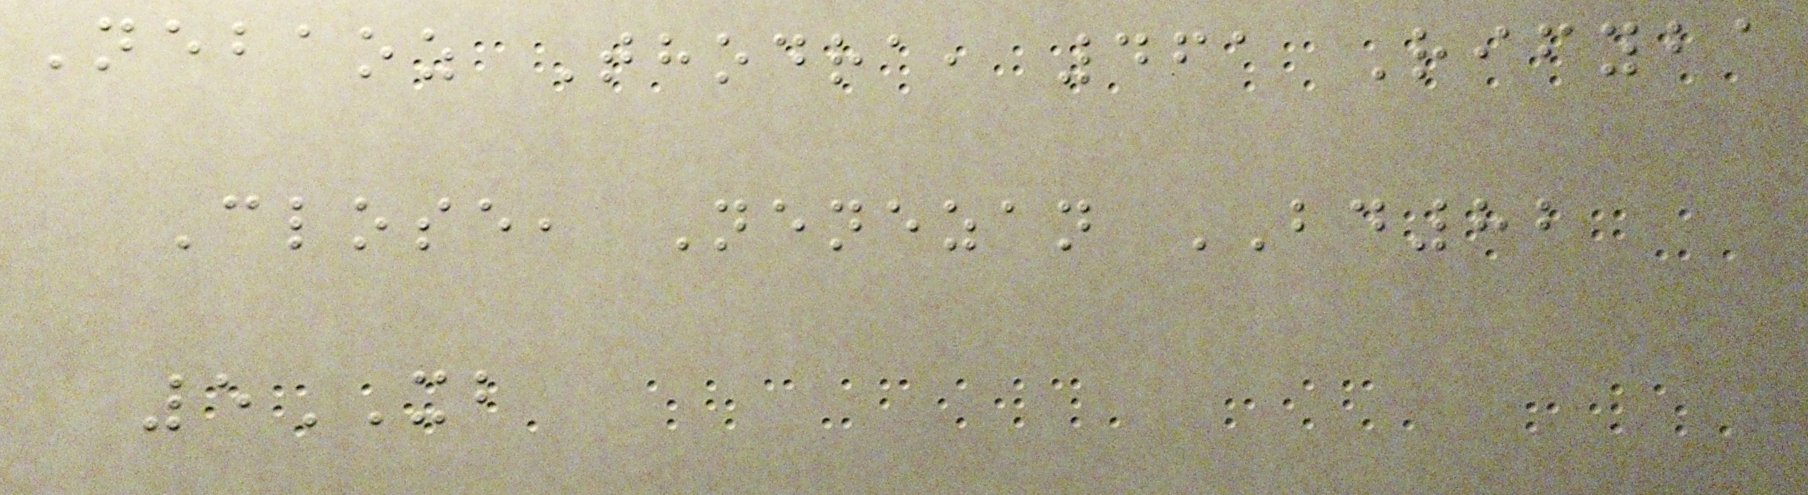Nebaoz Thodra, 461 Rifyba
Close, Nenezan BD82
5XB
